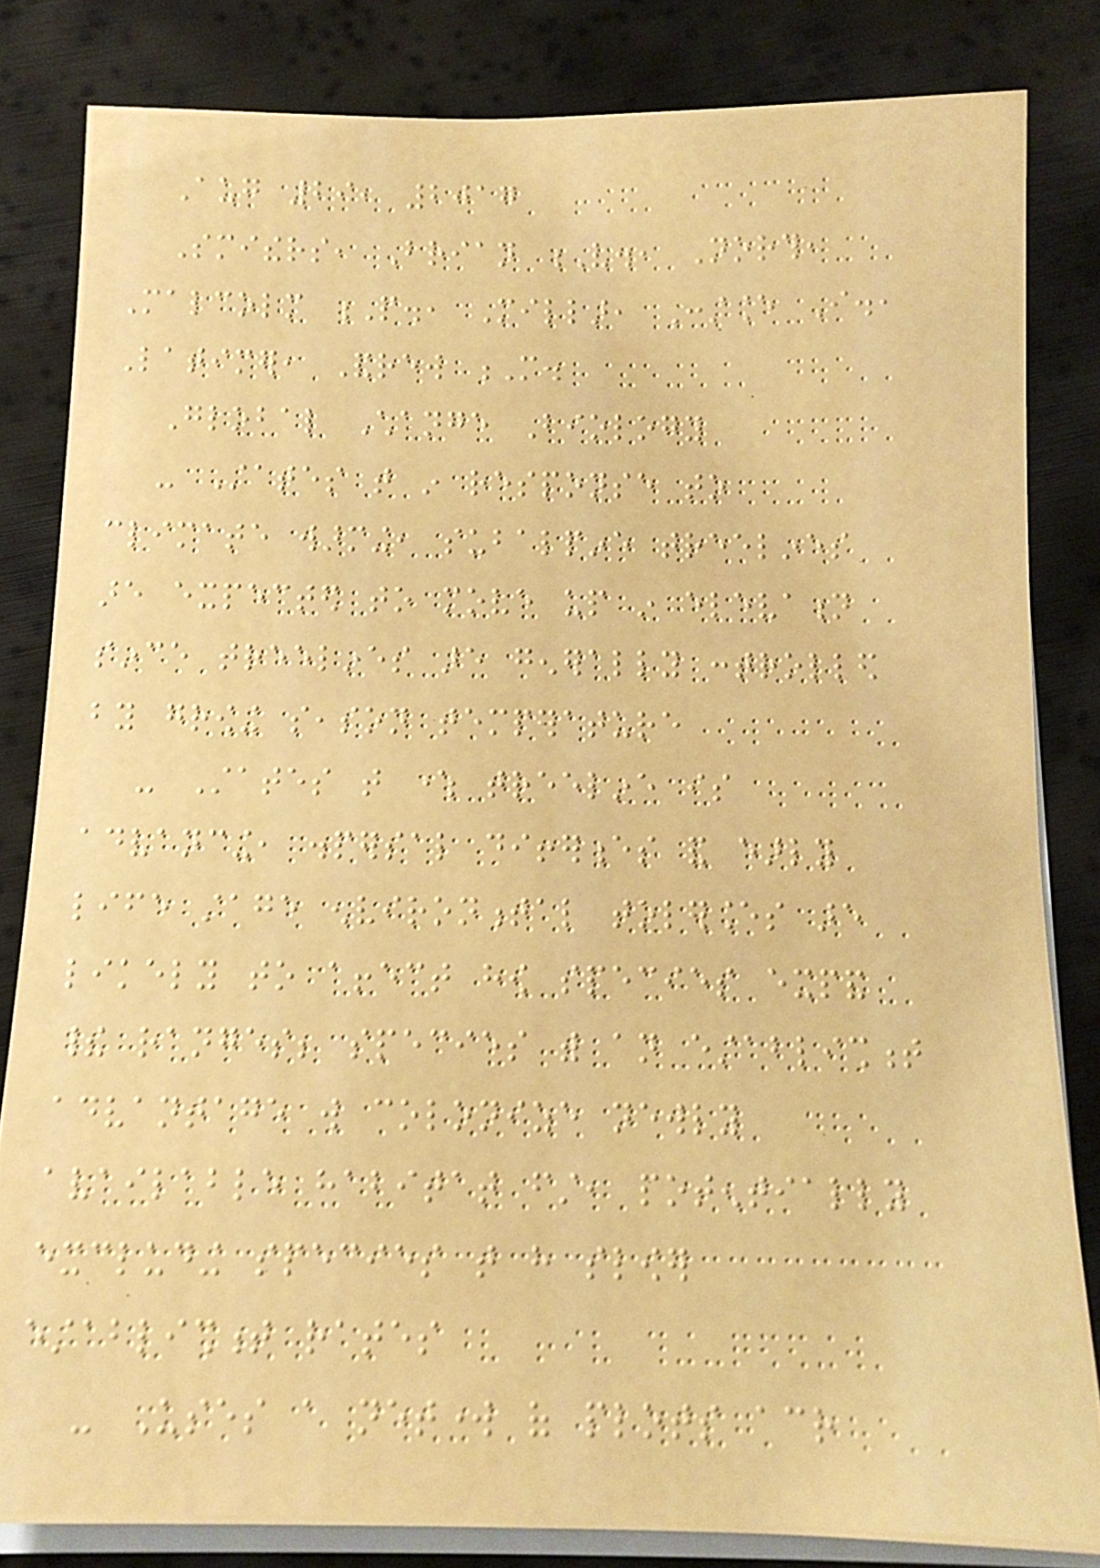Aug 29, 2017
Smithers, Brian V., North,
Malcolm P., Millar, Constance I.,
Latimer, Andrew M.
Global Change Biology
- States that in response to
climate warming, subalpine treelines
are expected to move up in elevation
since treelines are generally controlled
by growing season temperature
- States that where treeline is
advancing, dispersal differences and early
life stage environmental tolerances are
likely to affect how species expand
their ranges; species with an establishment
advantage will colonize newly
available habitat first, potentially
excluding species that have slower
establishment rates
- Uses a network of plots across
